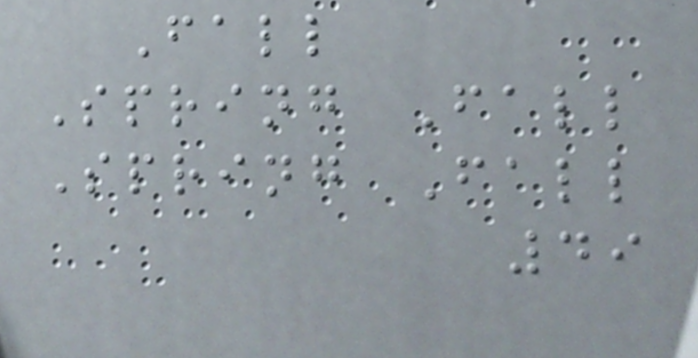Fall
Spring Fall
Spring Fall
49
